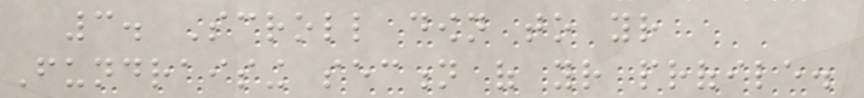3. Scroll down to your
Fundraising section of your profile.
